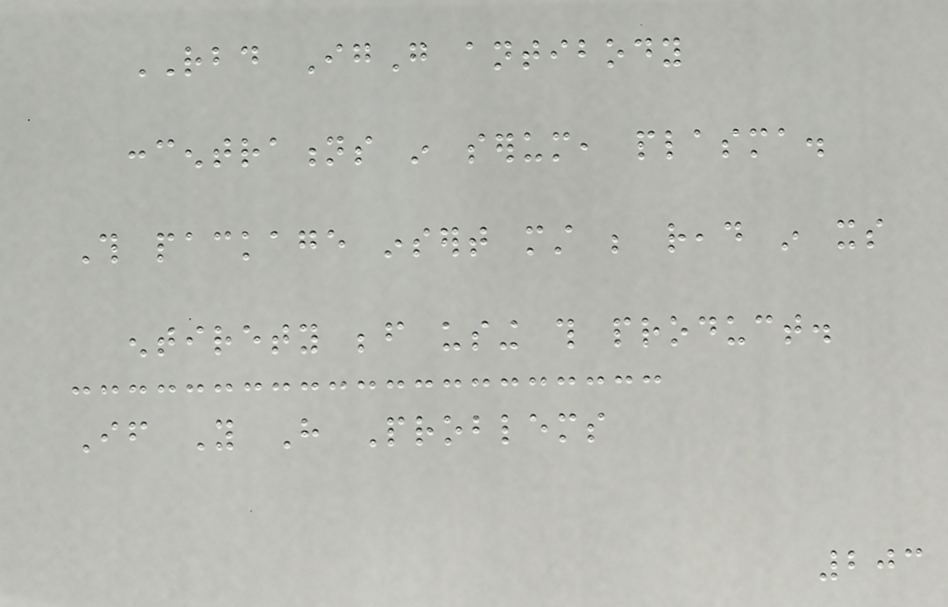RBD IgG antibody
concentrations in serum, plasma.
This package insert must be read in its
entirety before using this product.
If You Have Problems
203
